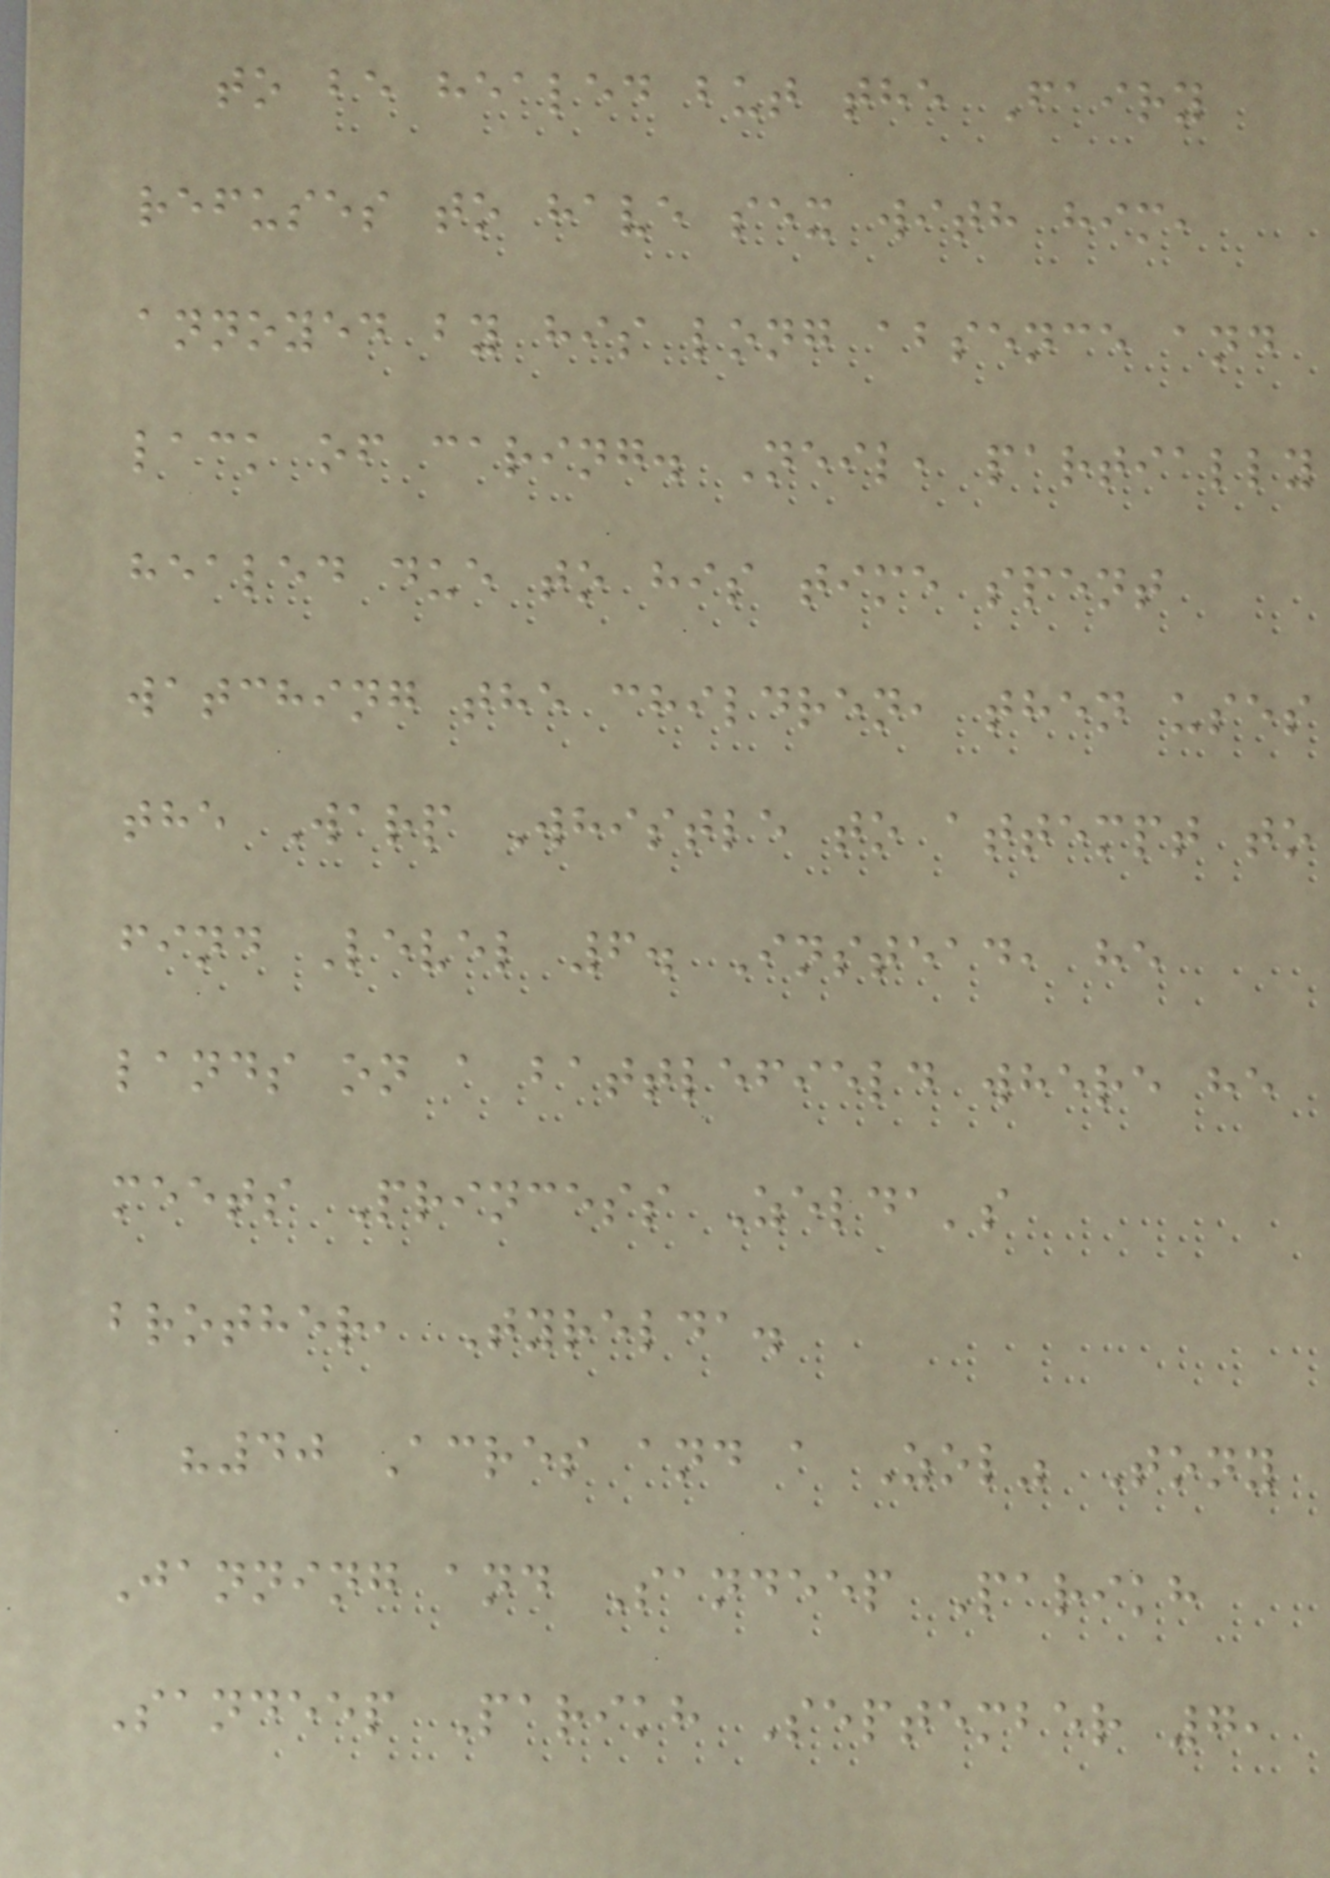to be healed but the Fairy
refuses to have sex with him,
annoyed by his long absence and
lack of caring. Neil, partially
healed due to his time spent
watching the children, then uses
the Warp Whistle to attempt to
find Level 6. Instead, he
lands on a battlefield where he
meets Princess Zelda's
brother, Tyrelda.
"40 Acres and a Zol" Tony
Janning and Sandeep Parikh
Sandeep Parikh September 7,
